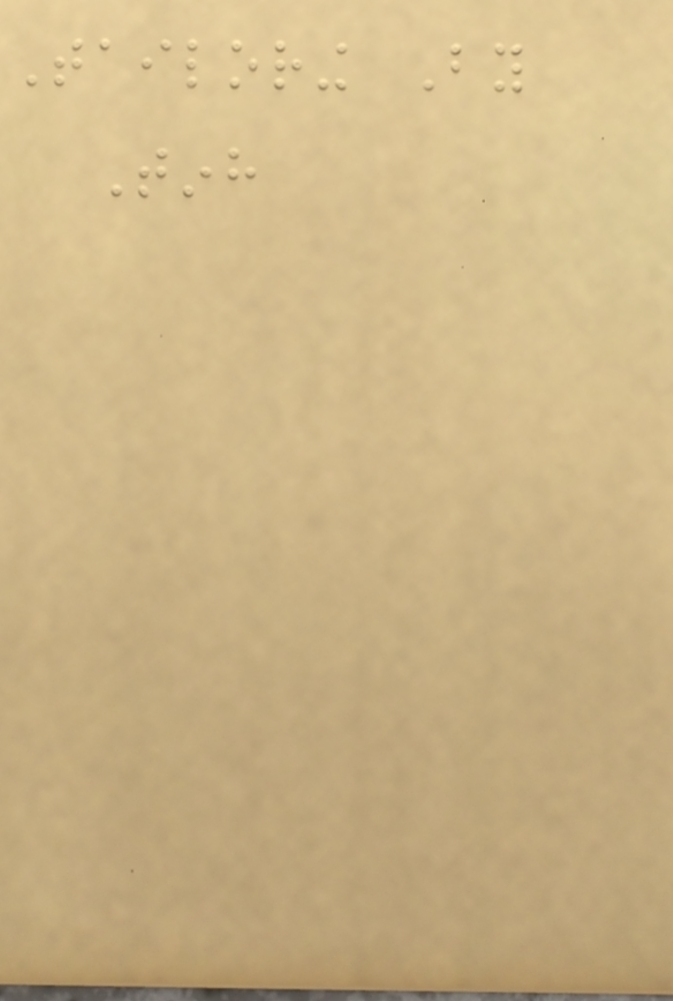Tailoring By
Tinh
